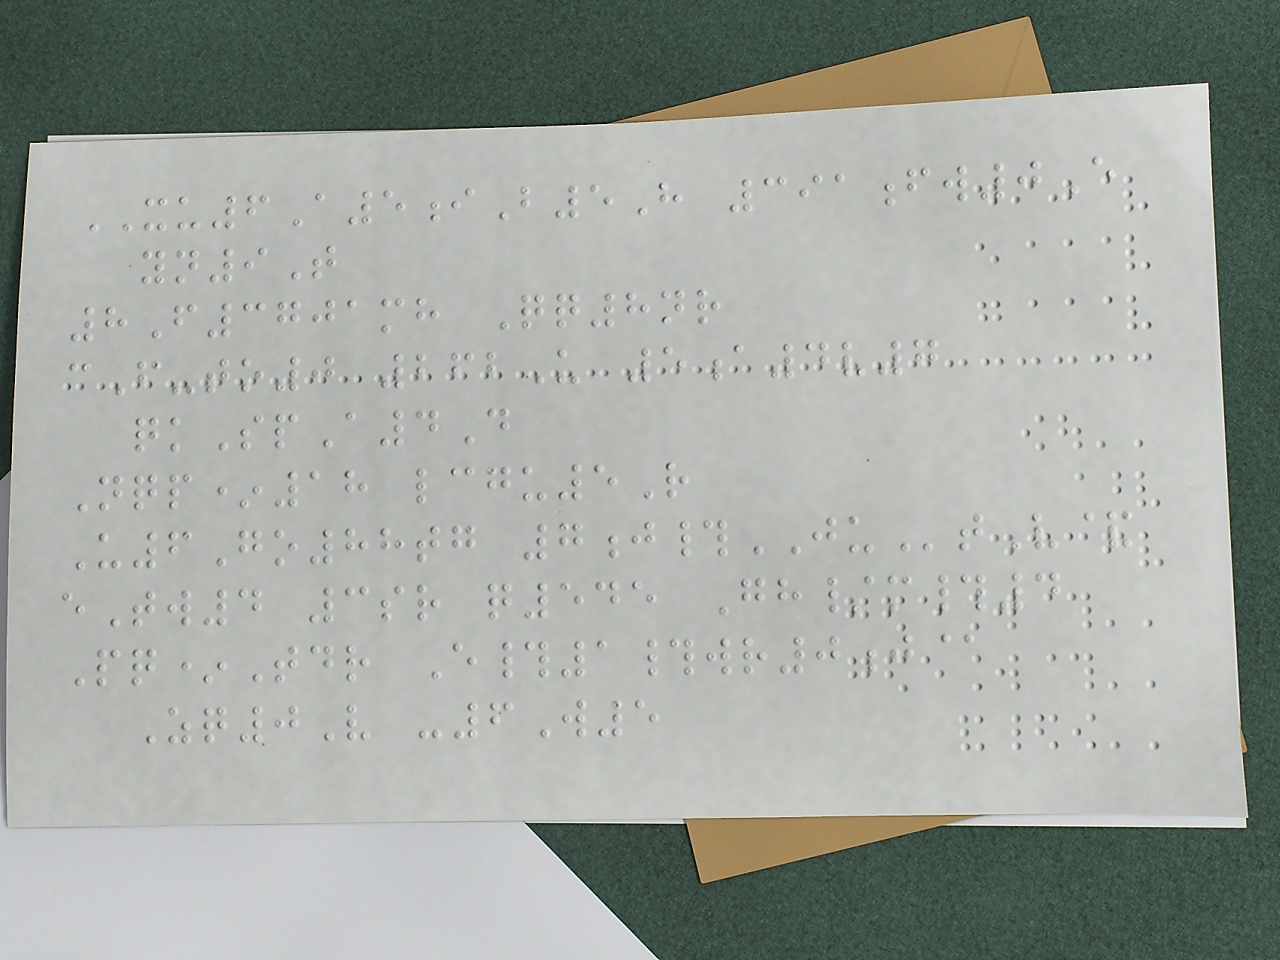XU6A5iB5H 391fw0E
yn9T
8F3701mh Qq8nr
cF-to0 262U 5a4v7
qkSpA4D
Nqp*18 lcgu5R
U6Go88tg 7j#JUtV&
eTw4 3sr q545 Gh/m#4
Pq*Tdr E#1#wr0j@
Zq0V -6W5
